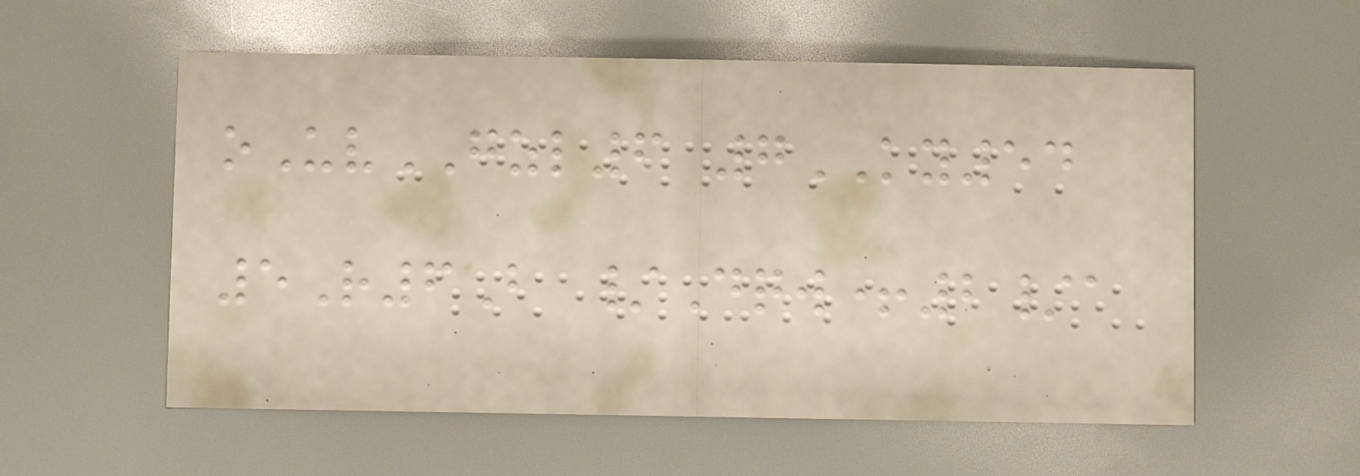oUvGZL6 7KY54
5R6B /Dqw+2/a
